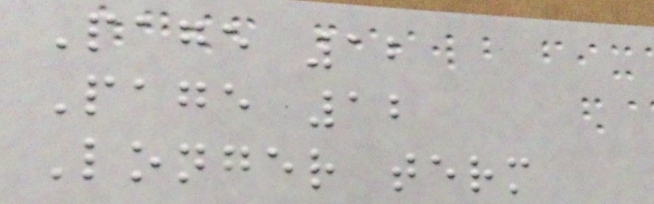Page 12
Page 12
Longer term
